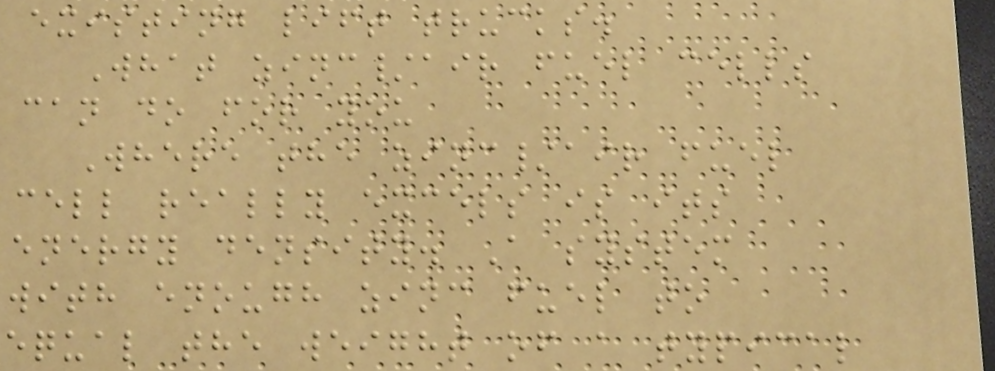existing lift trucks.
What zinc/air fuel cells
can do for you
Where the zinc/air fuel
cell really excels is its
energy density. A system
with enough zinc fuel to
equal the weight of a typical
